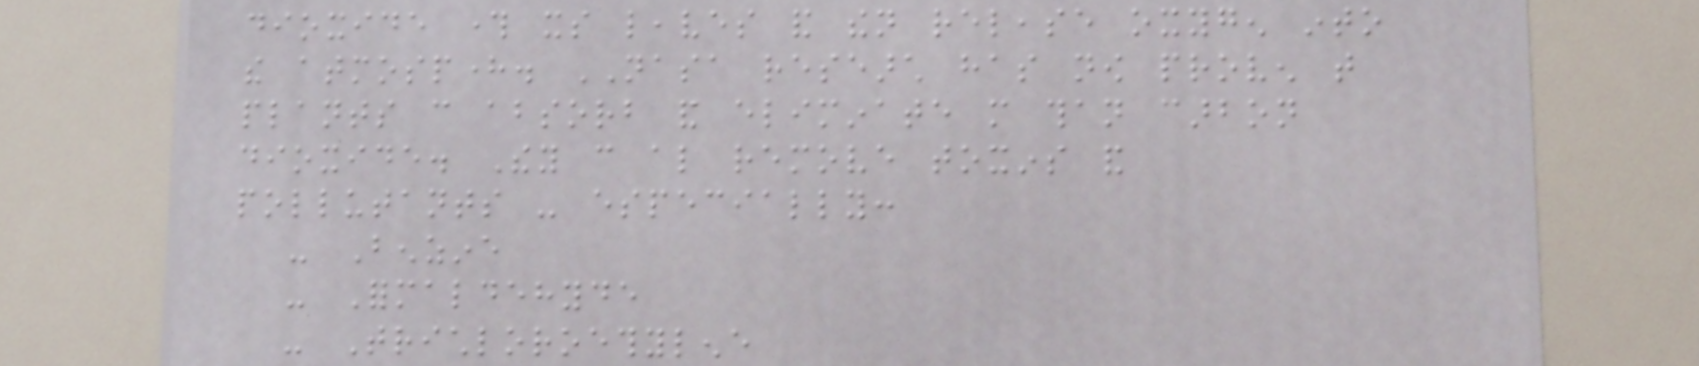dioxide through its leaves and then release oxygen into
the atmosphere. NASA research has now proven that
plants can absorb and eliminate more than carbon
dioxide. They can also remove toxins and
pollutants - especially:
- Benzine
- Formaldehyde
- Trichloroethylene
